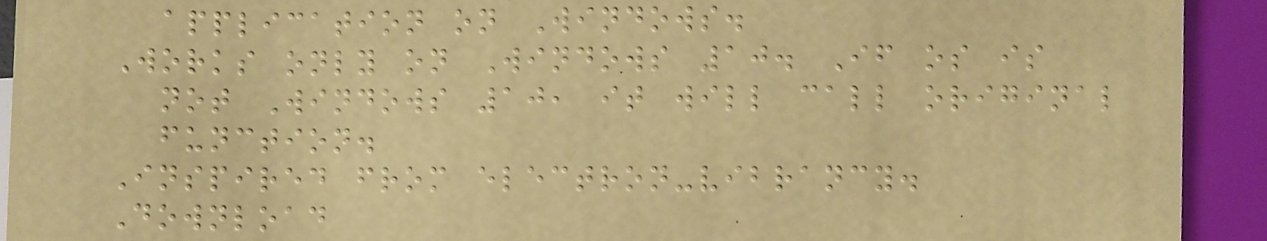application on Windows.
Works only on Windows 10. If os is
not Windows 10, it will call original
function.
Inspired from electron-vibrancy.
Download
